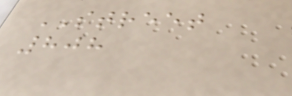STREET
808
